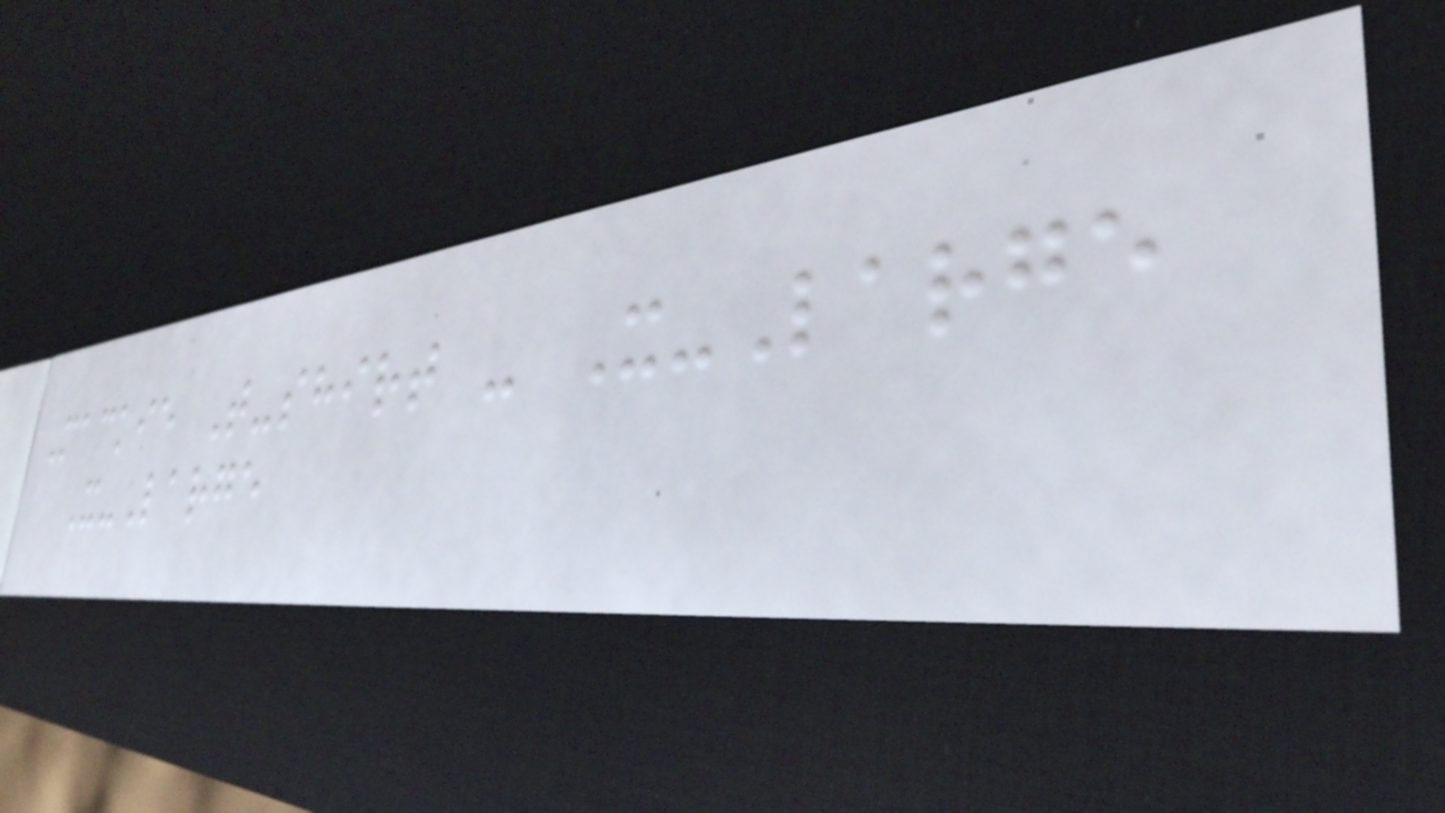Mackie T-shirt - X-Large
X-Large
